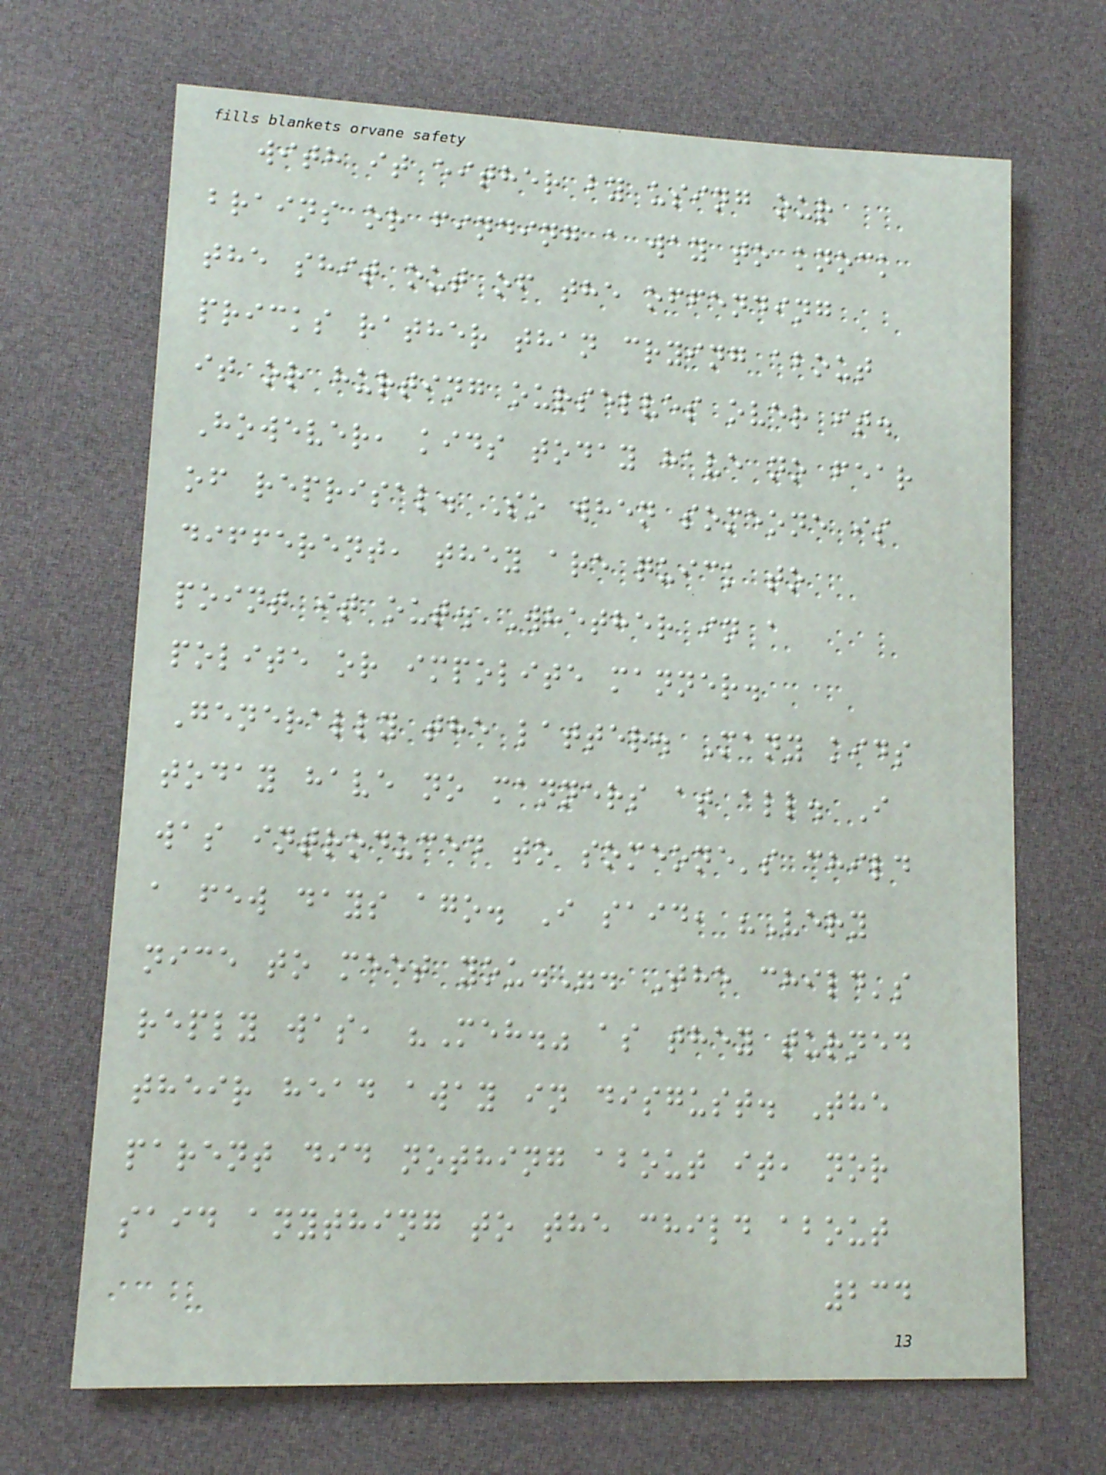with it either by using our
brains or finding a way to knock
the shit out of the offending
pricks rather than crying about
it or hurting ourselves over it.
However, kids today have no fear
of reprisal. So when someone is
different, they are quick to
point it out. Whether in a
polite or impolite manner.
Generally the latter. Many kids
today have no manners at all. I
was introduced to someone's child
a few days ago. I said, "Very
nice to meet you.". The child's
reply was, "Meh." as they turned
their head away in disgust. The
parent did nothing about it, nor
said anything to the child about
234
